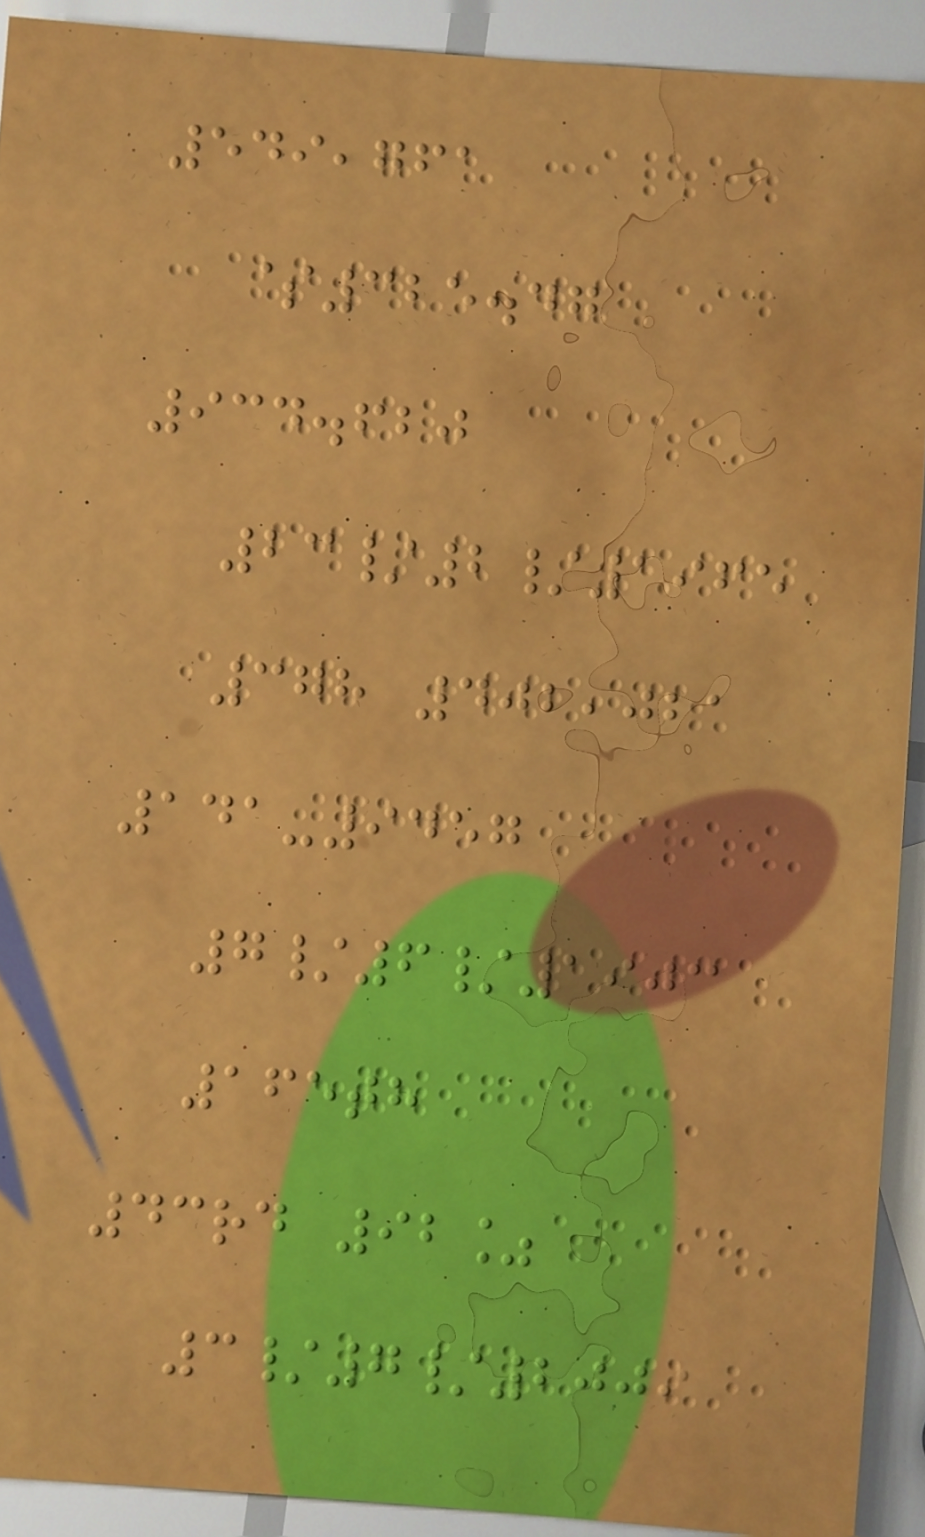549,761
$325.47
934.620
23/2/1965
378 402,021
141-9457
7/6/1903
165th
43rd 92%
3/7/2009
